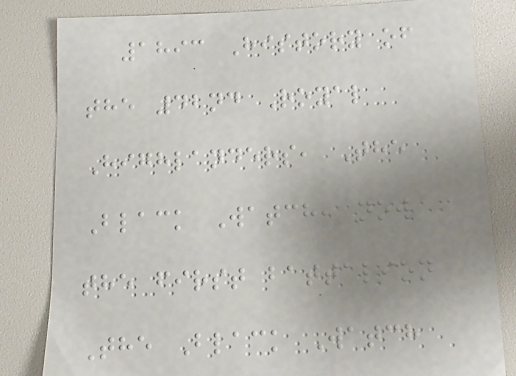1893 History of
the 42nd Royal
Highlanders, The
Black Watch, now
the first battalion
The Black Watch
